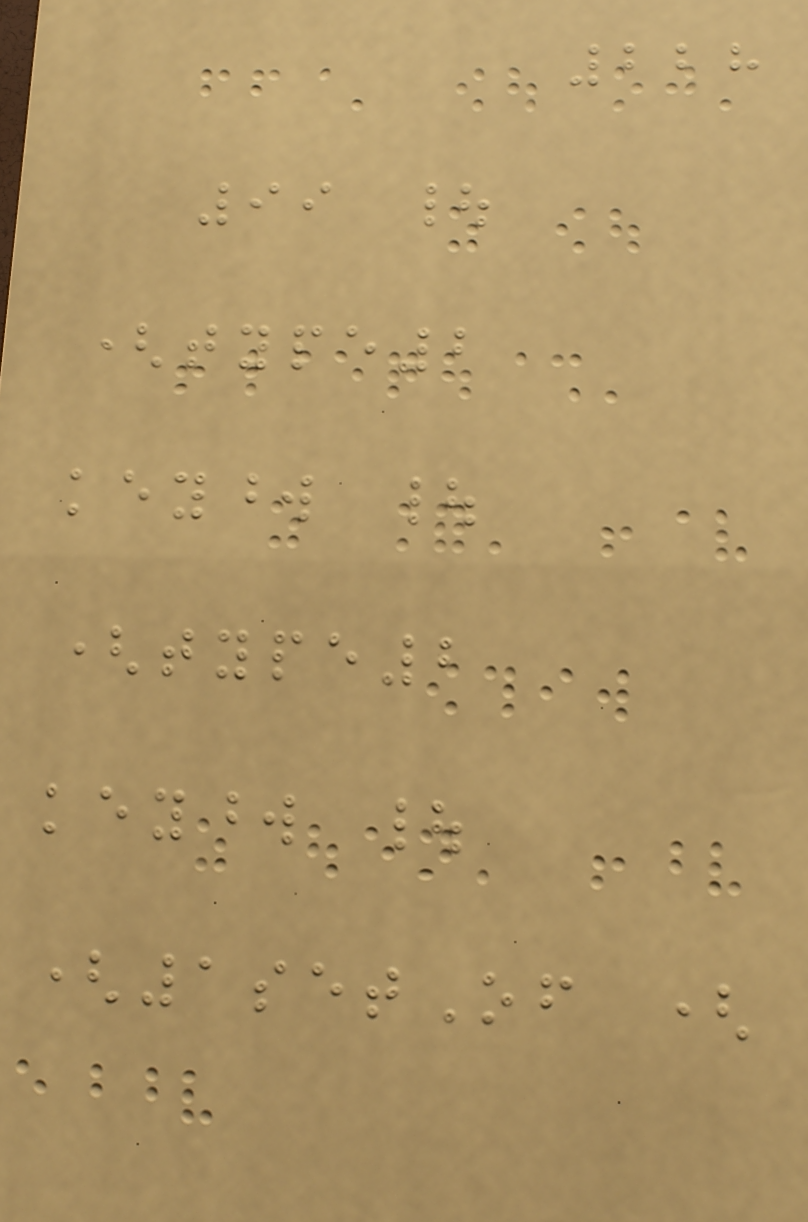228
99 |
(type2
keyword |
(type2
keyword |
(1setOf (
